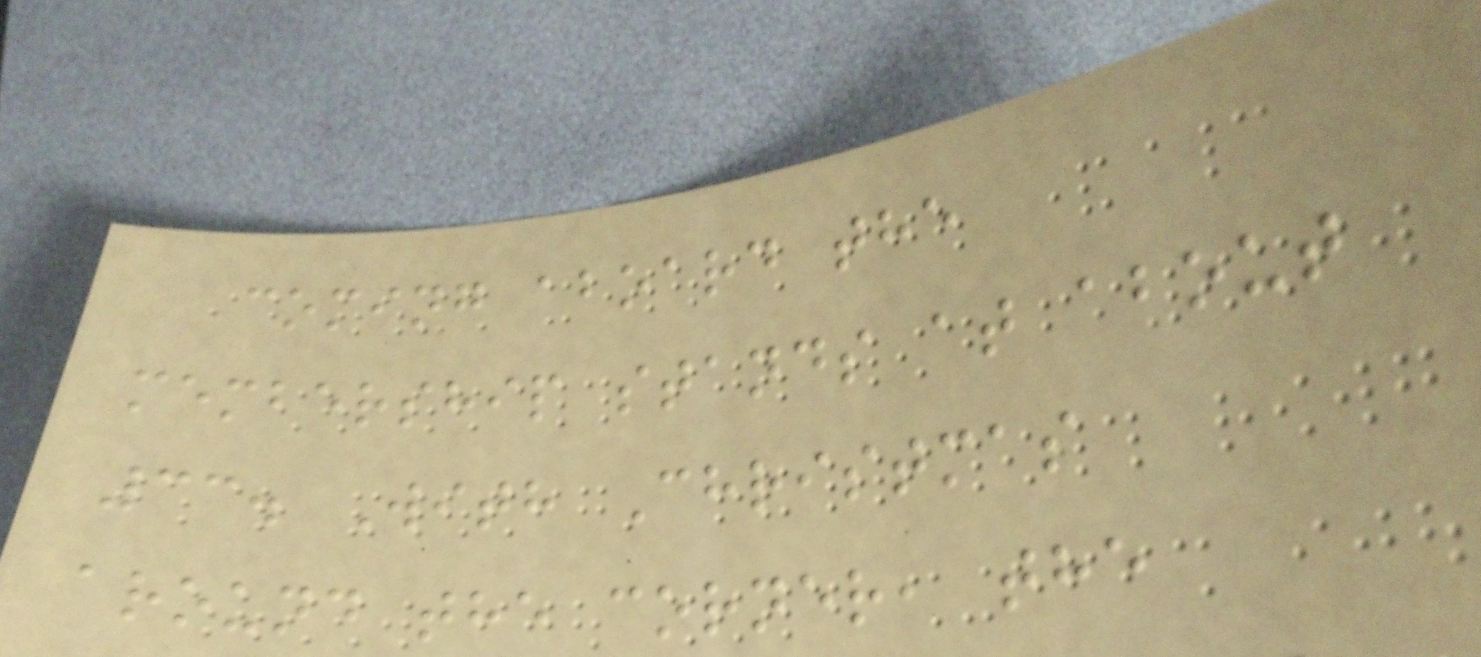coming aboard the
membership stands at about
33. With Christmas
around the corner, the
